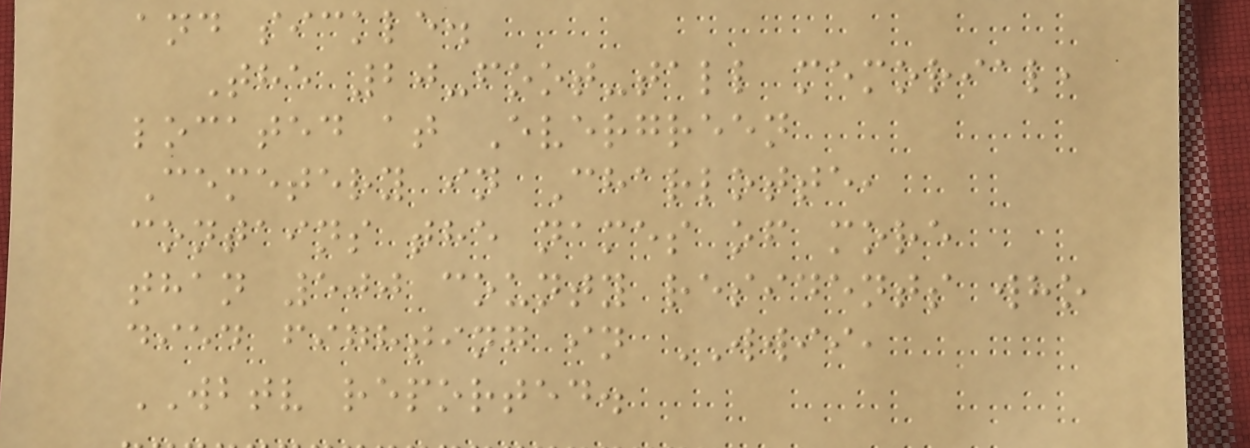and sickle.
The 20-foot-tall memorial,
located at Evergreen
Cemetery in Charlotte,
contains the names of more
than 500 county residents who
died fighting in WWII,
WBTV reported.
